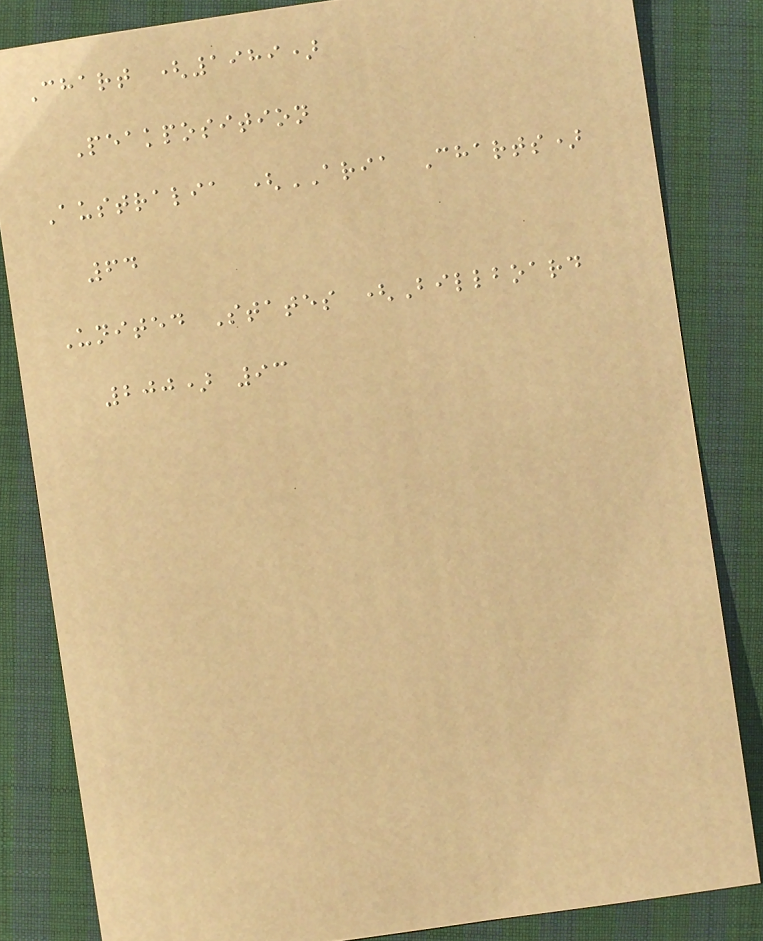Chart (1989)
Peakposition
Australia (ARIA Charts)
64
United States (Billboard
200) 93
